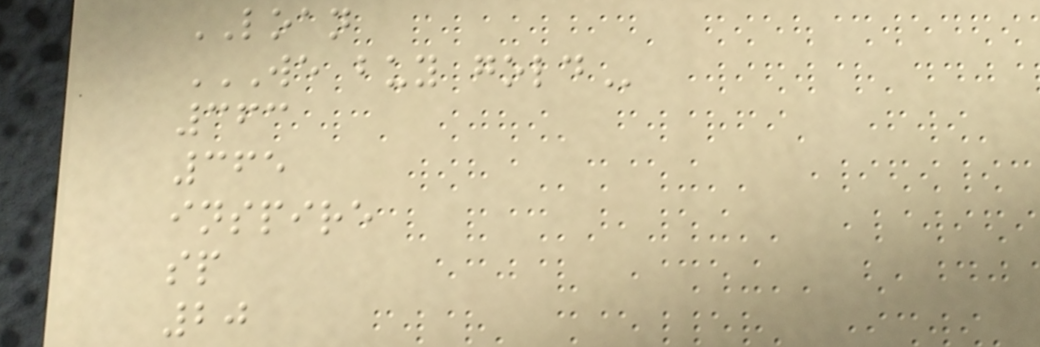LOAN
WE BUY GOLD
363
365
inspire
sp
20
